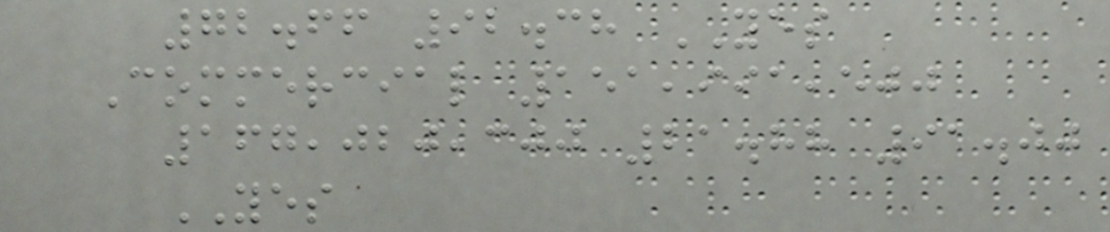72.66 92.38 YES
Commercial 151,991,500
167,020,300 21.88 91.00
YES
